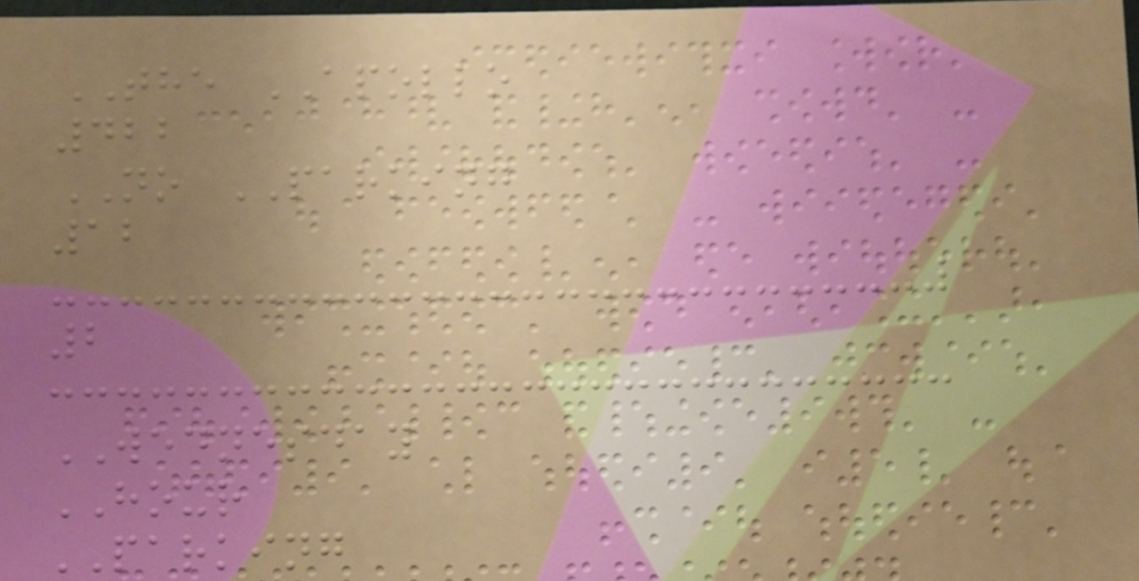THE APOLLO
422
NO PARKING
12
2
WEDNESDAY
HOUR
PARKING
